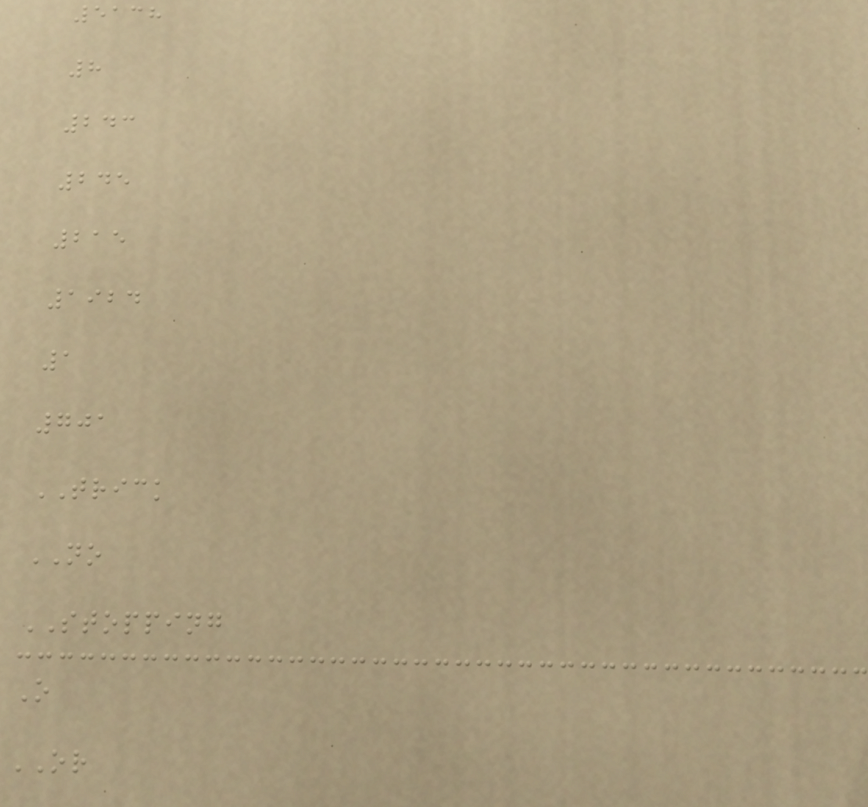5138
8
243
245
215
1924
1
701
TRICK
NO
STOPPING
O
OR
